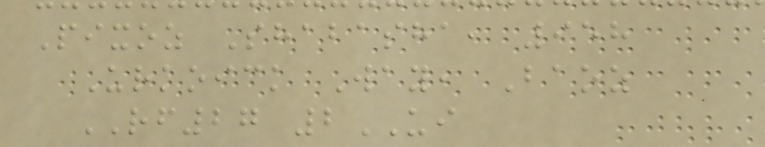Pixoz Shabasha, 958
Urkoick Way, Baoz
RF27 2UI
